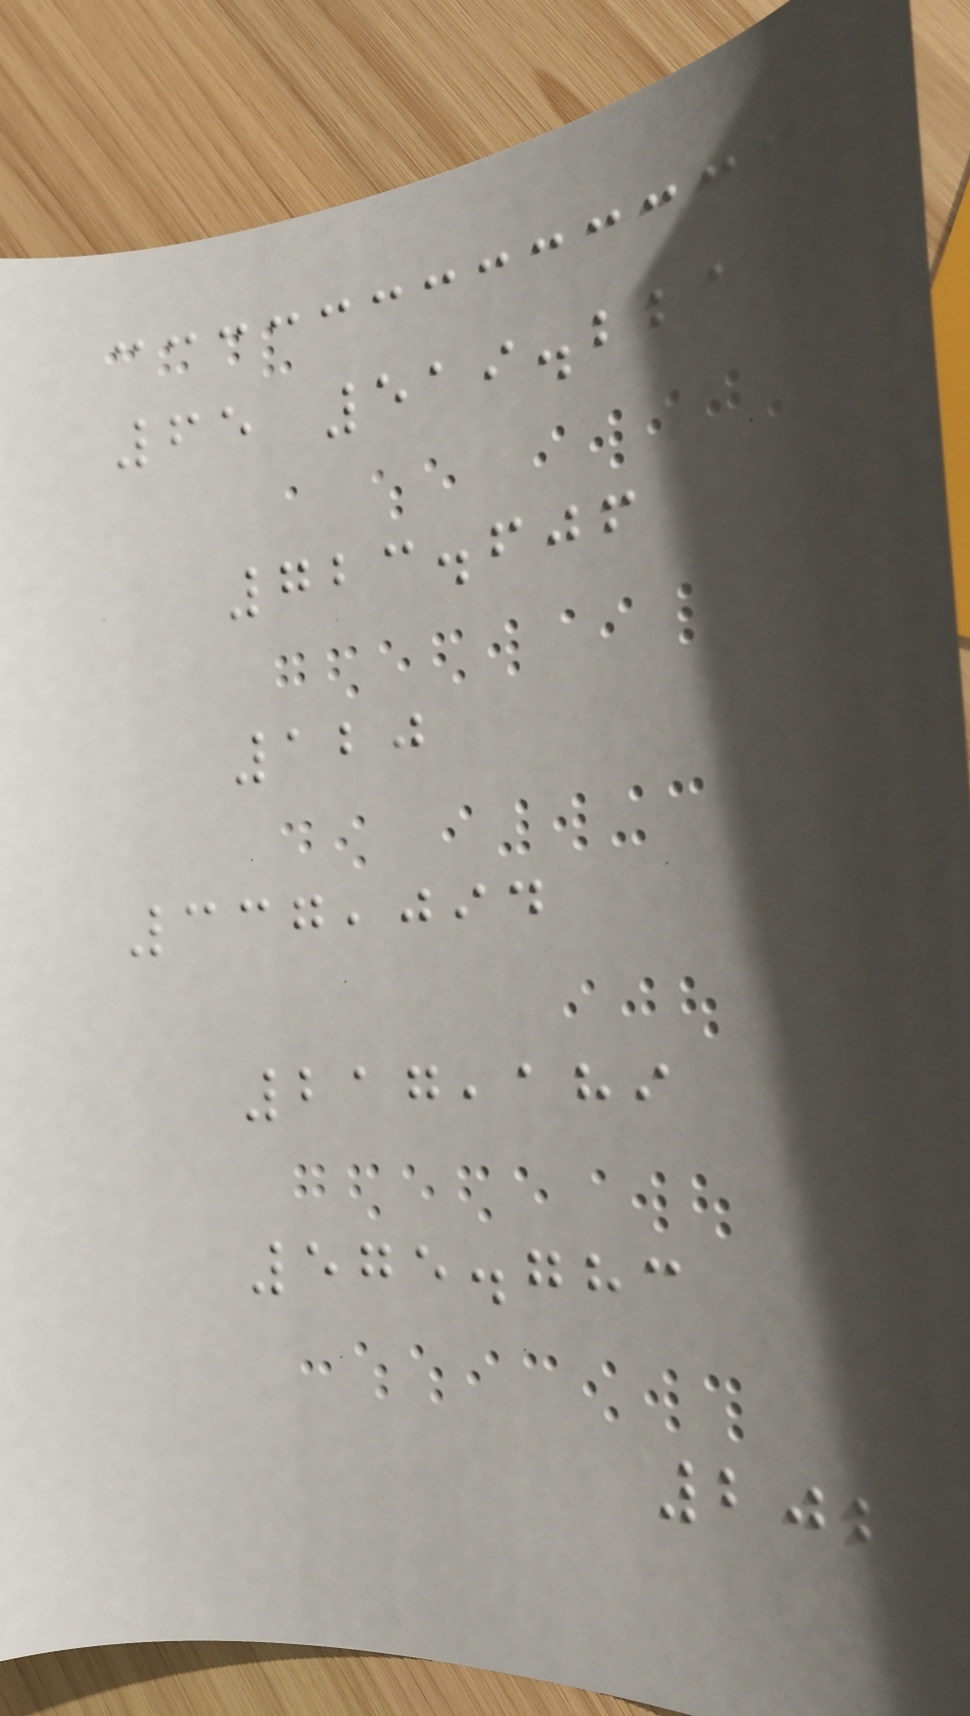65 519.221
723.606
120
337,094
217,189
575.783
202
